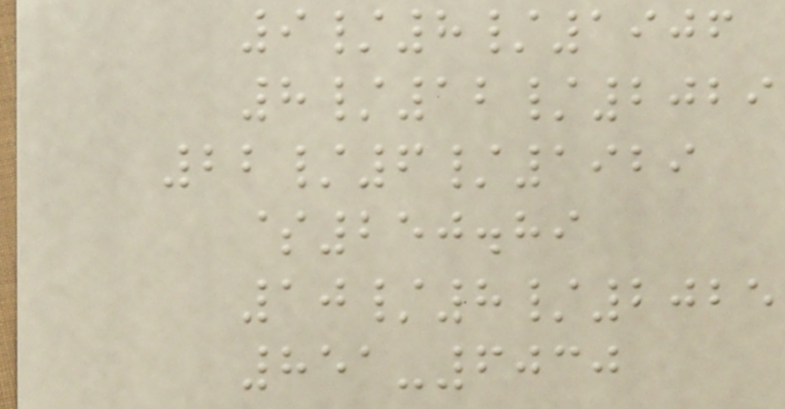9/8/1906
8/12/2029
22/6/1929
$250.89
10/8/2025
851-6030
